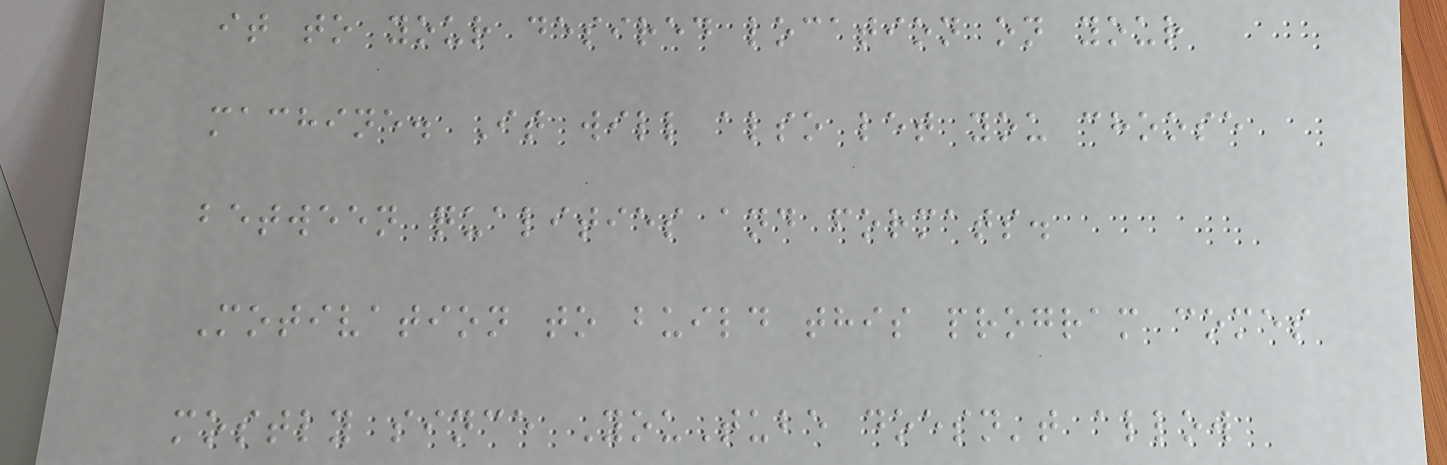it to your desired location on your
machine. It will also let you choose
between qualities and formats.
Motivation to build this program comes
mostly since YouTube doesn't allow
